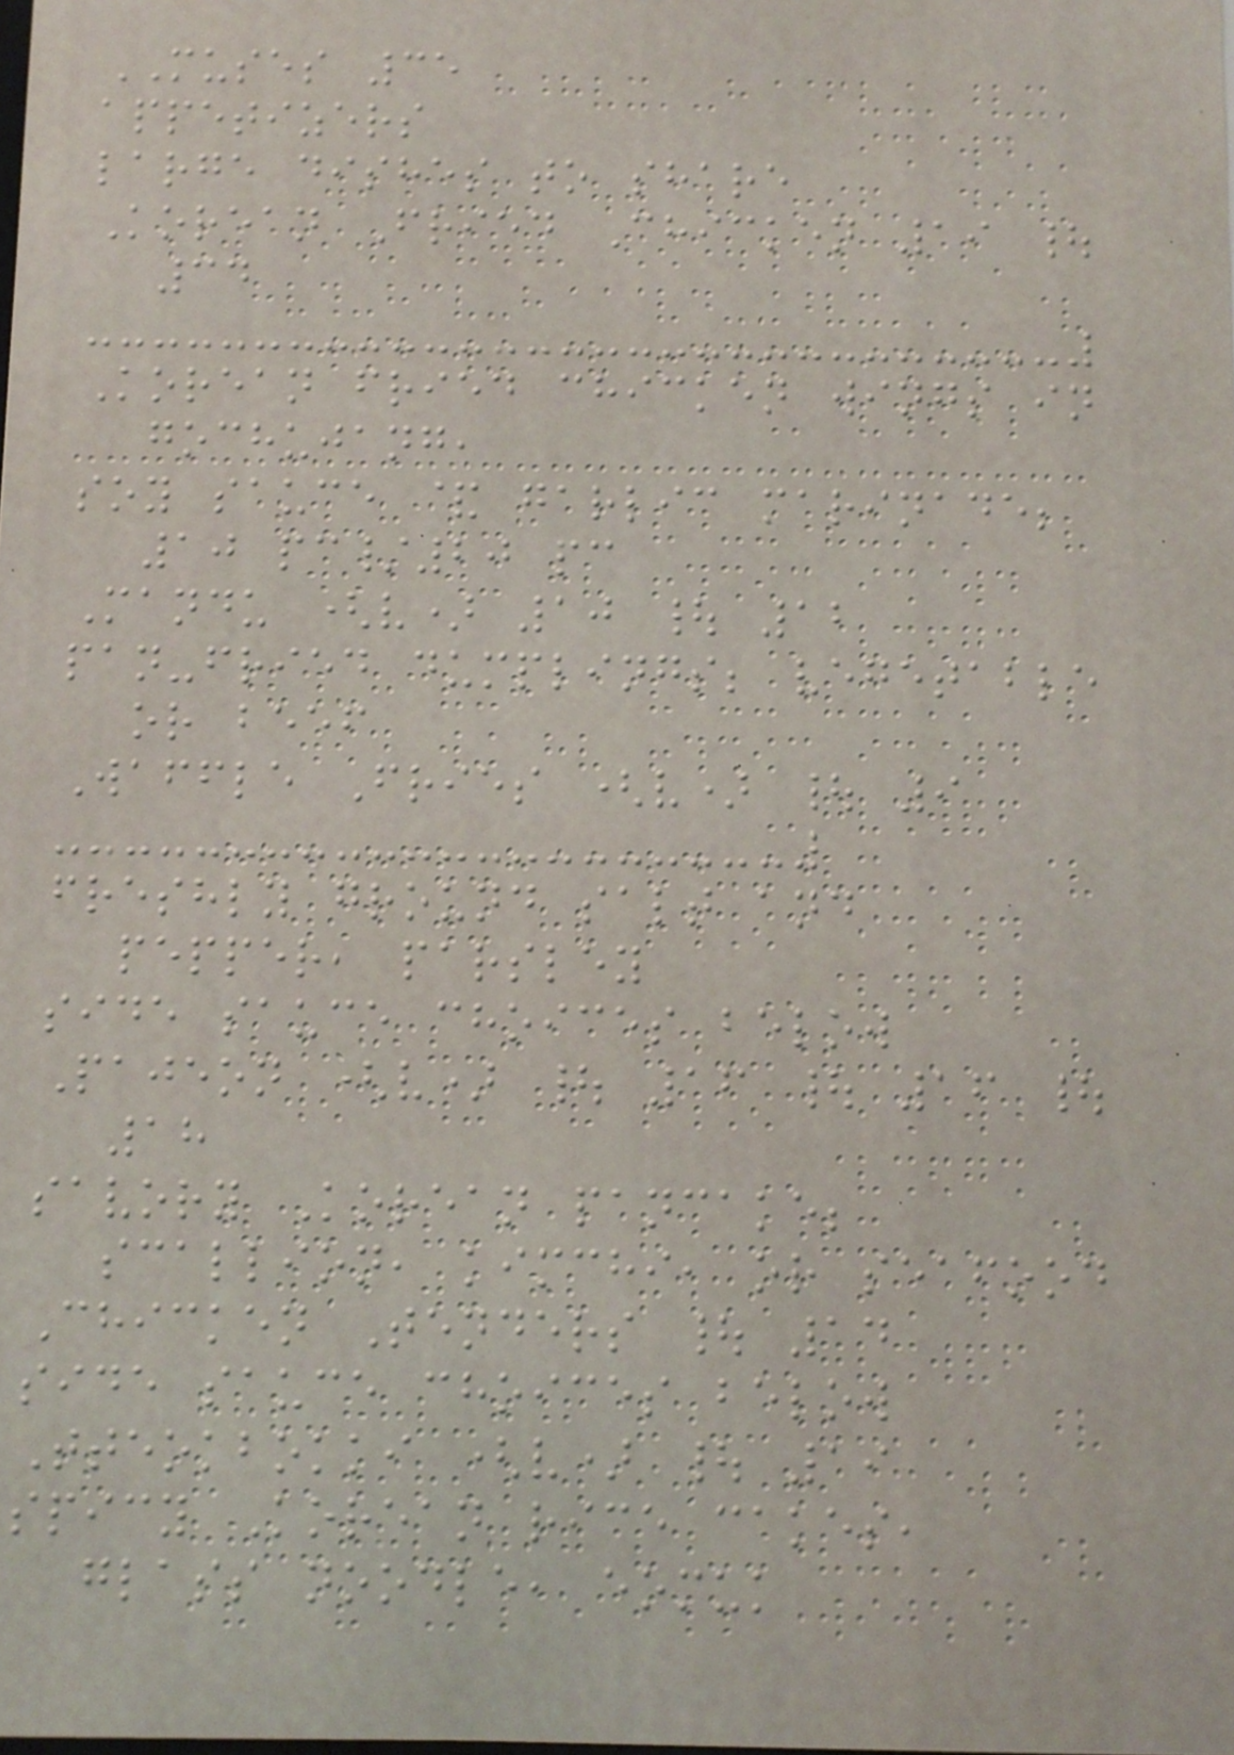MUSES 35
appetizers
large dishes to share
Korean Fried Chicken 19 |
34
Korean fried chicken wings in
gochujang,
soy sauce & garlic marinade;
10 pc/20 pc
Mandu (v) 10 | 12
pan-fried dumplings; vegetable
or beef
Waffle Fries (v) | 9
freshly ground salt and
pepper, parsley
side sauce choices below
Pajeon (v) | 16 | 16 |
18
savory Korean pancake;
scallion, kimchi, or seafood
Chicken Tenders | 14
side sauce choices below
Tteokbokki (v) | 19
spicy Korean rice cakes,
glass noodle, eomuk
